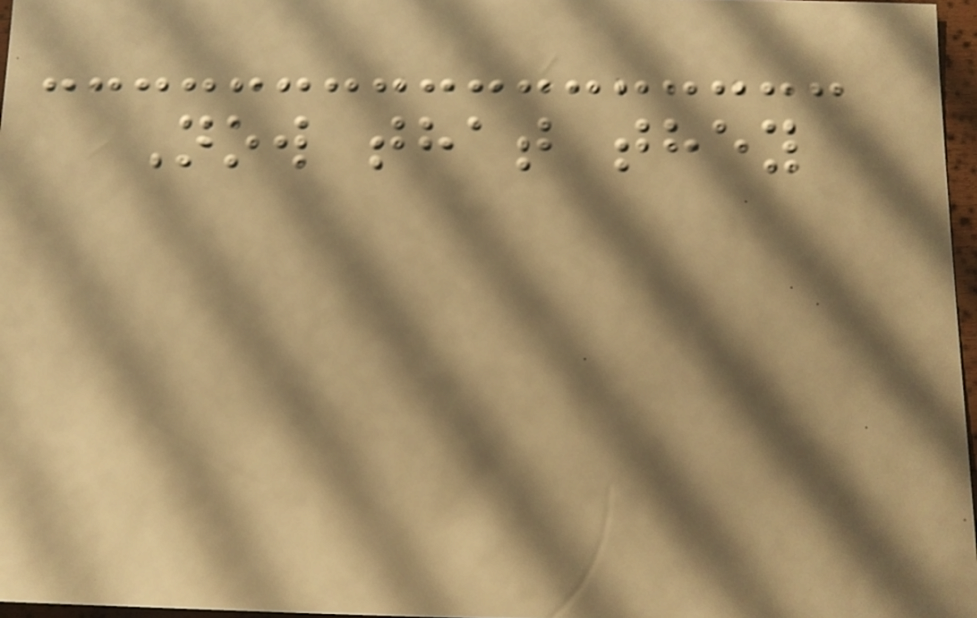Now that they
